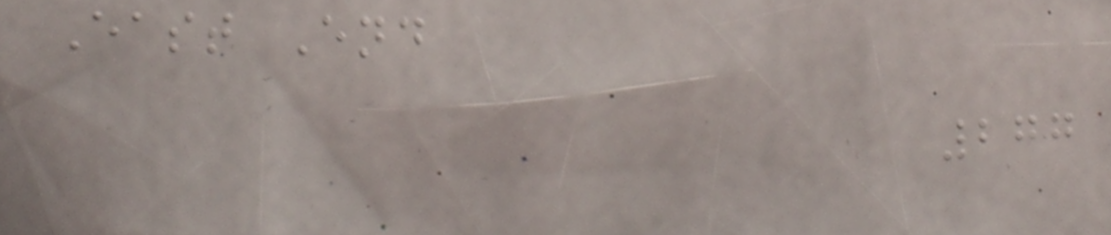East End
277
